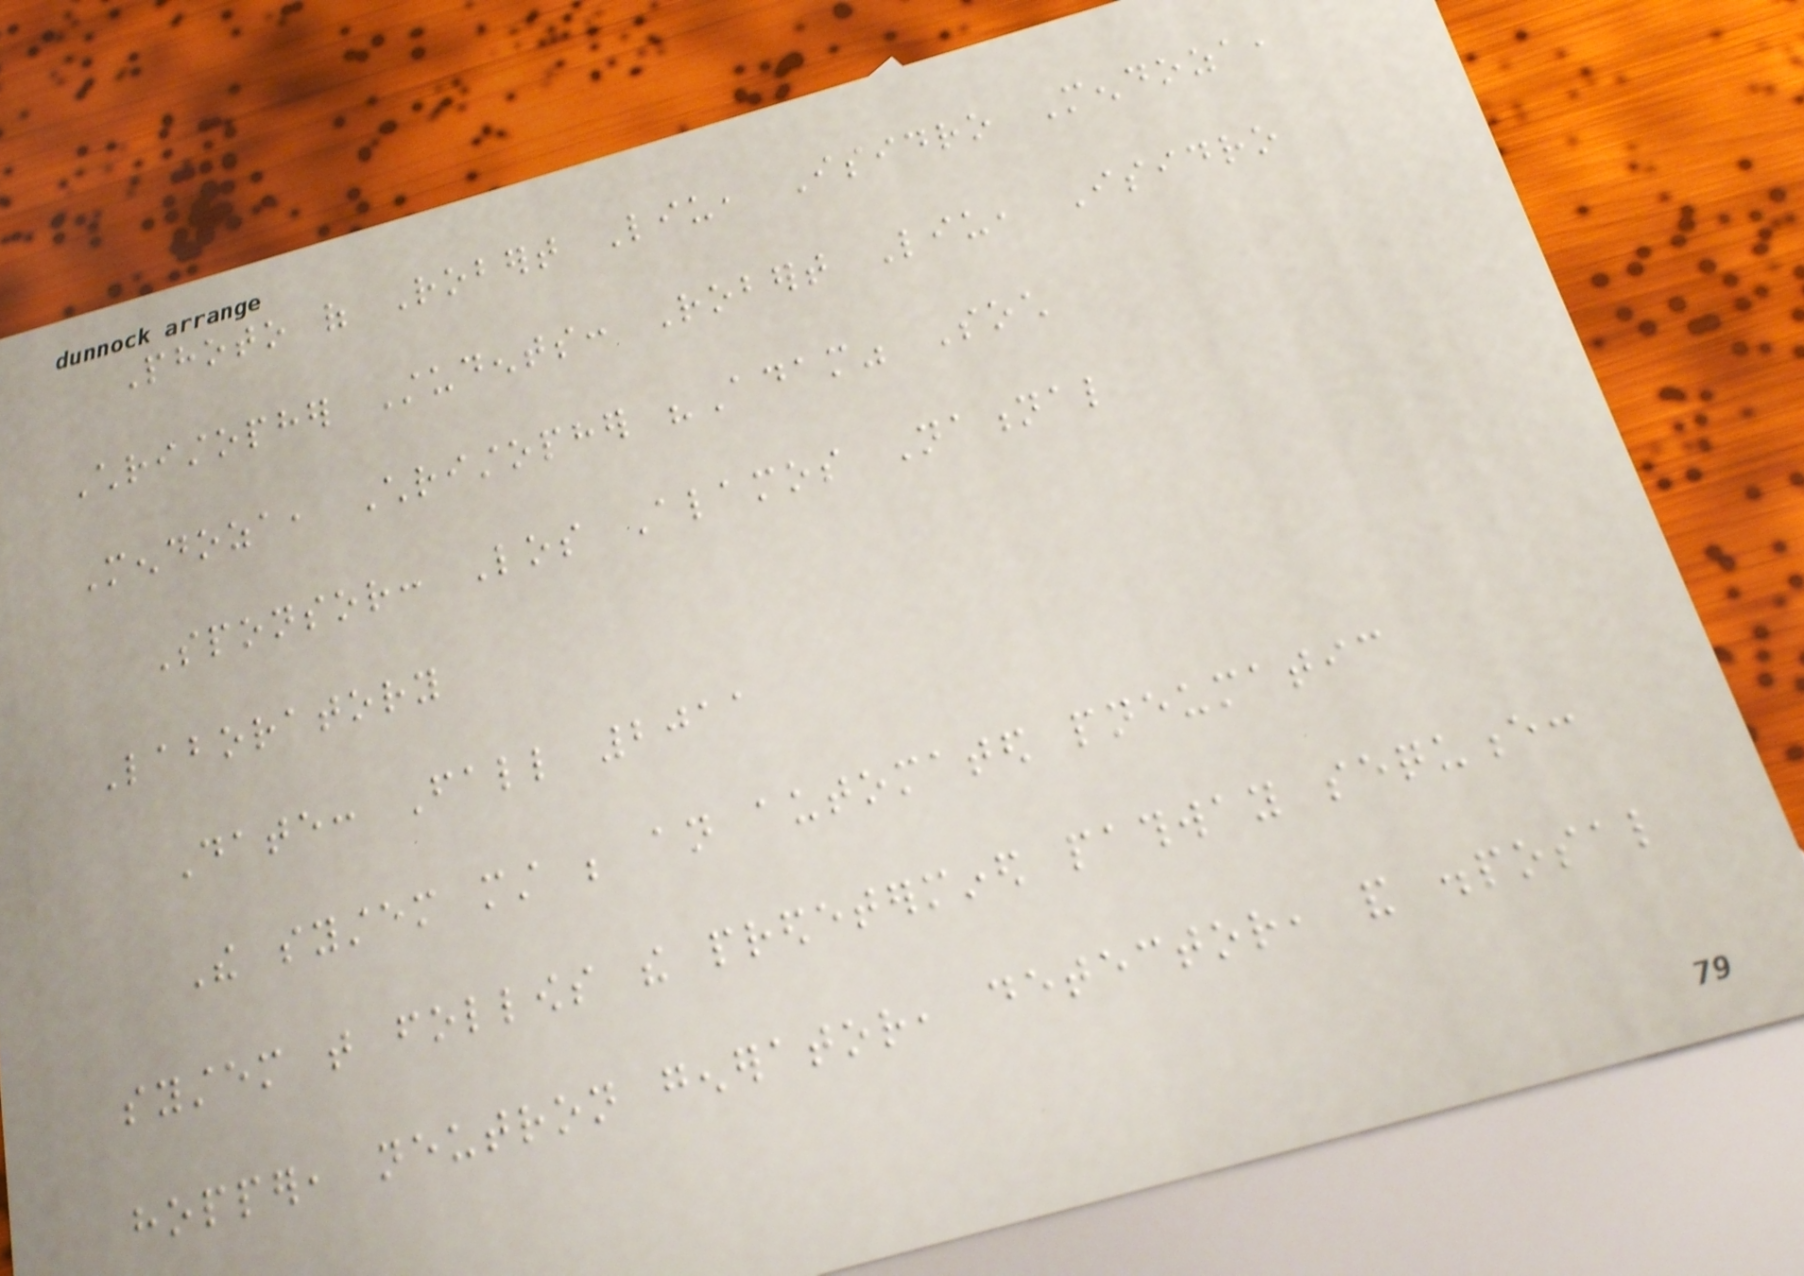Photo of Robert Liu, Isidro Mendoza,
Christopher Students: Robert Liu, Isidro
Mendoza, Christopher "Adam" Soch
Sponsor: Los Alamos National
Laboratory
Date: Fall 2011
The system must be an automated pneumatic
system that follows the predetermined pathway sequence:
hopper, neutron generator, detector, and disposal
